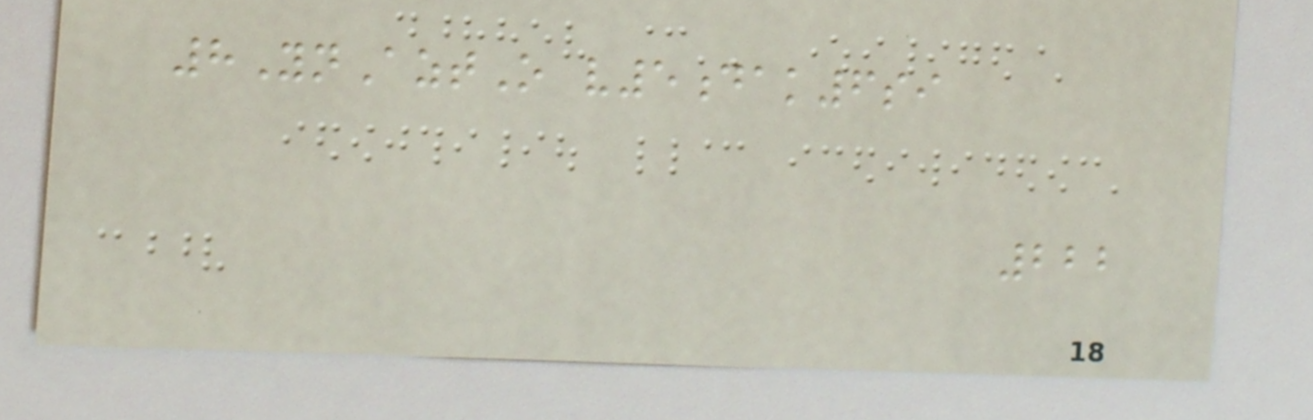8YnAztO v5dak6si
222
